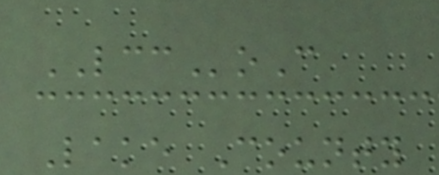LCCoC
Lake County
